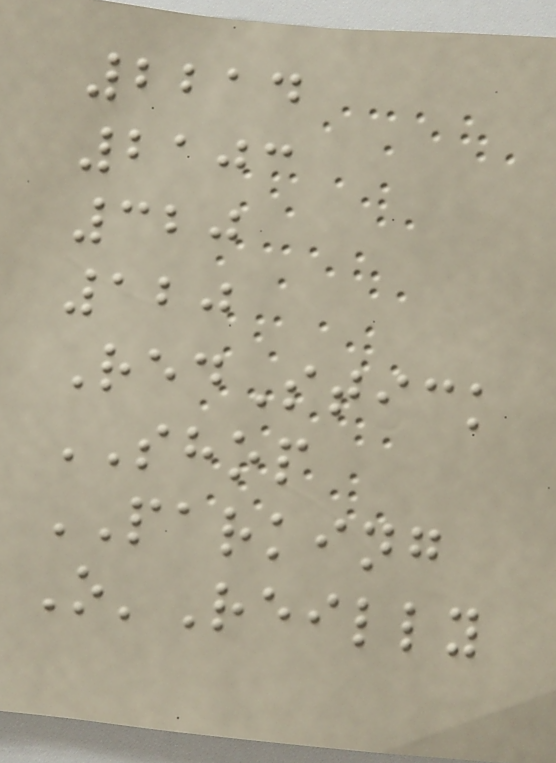2214
2103
320
120
RedStick
SHOP
PARKING
O'Reilly
